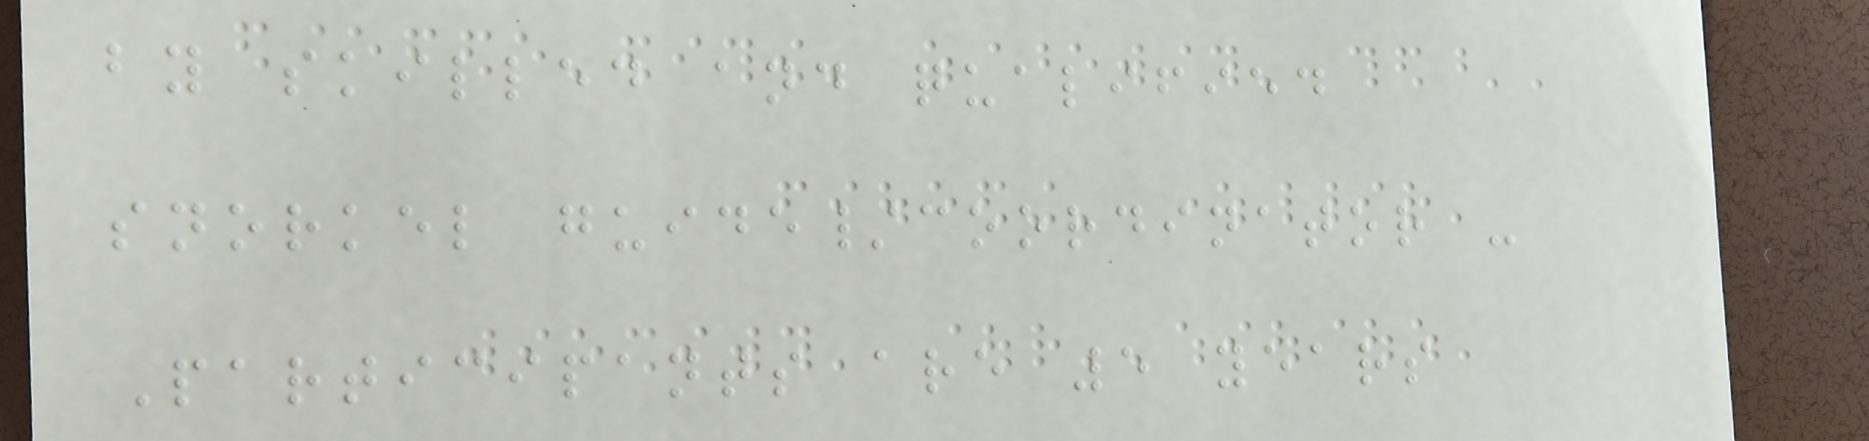by skilled and qualified
snorkel guide/coordinator -
Participants are 5 years
